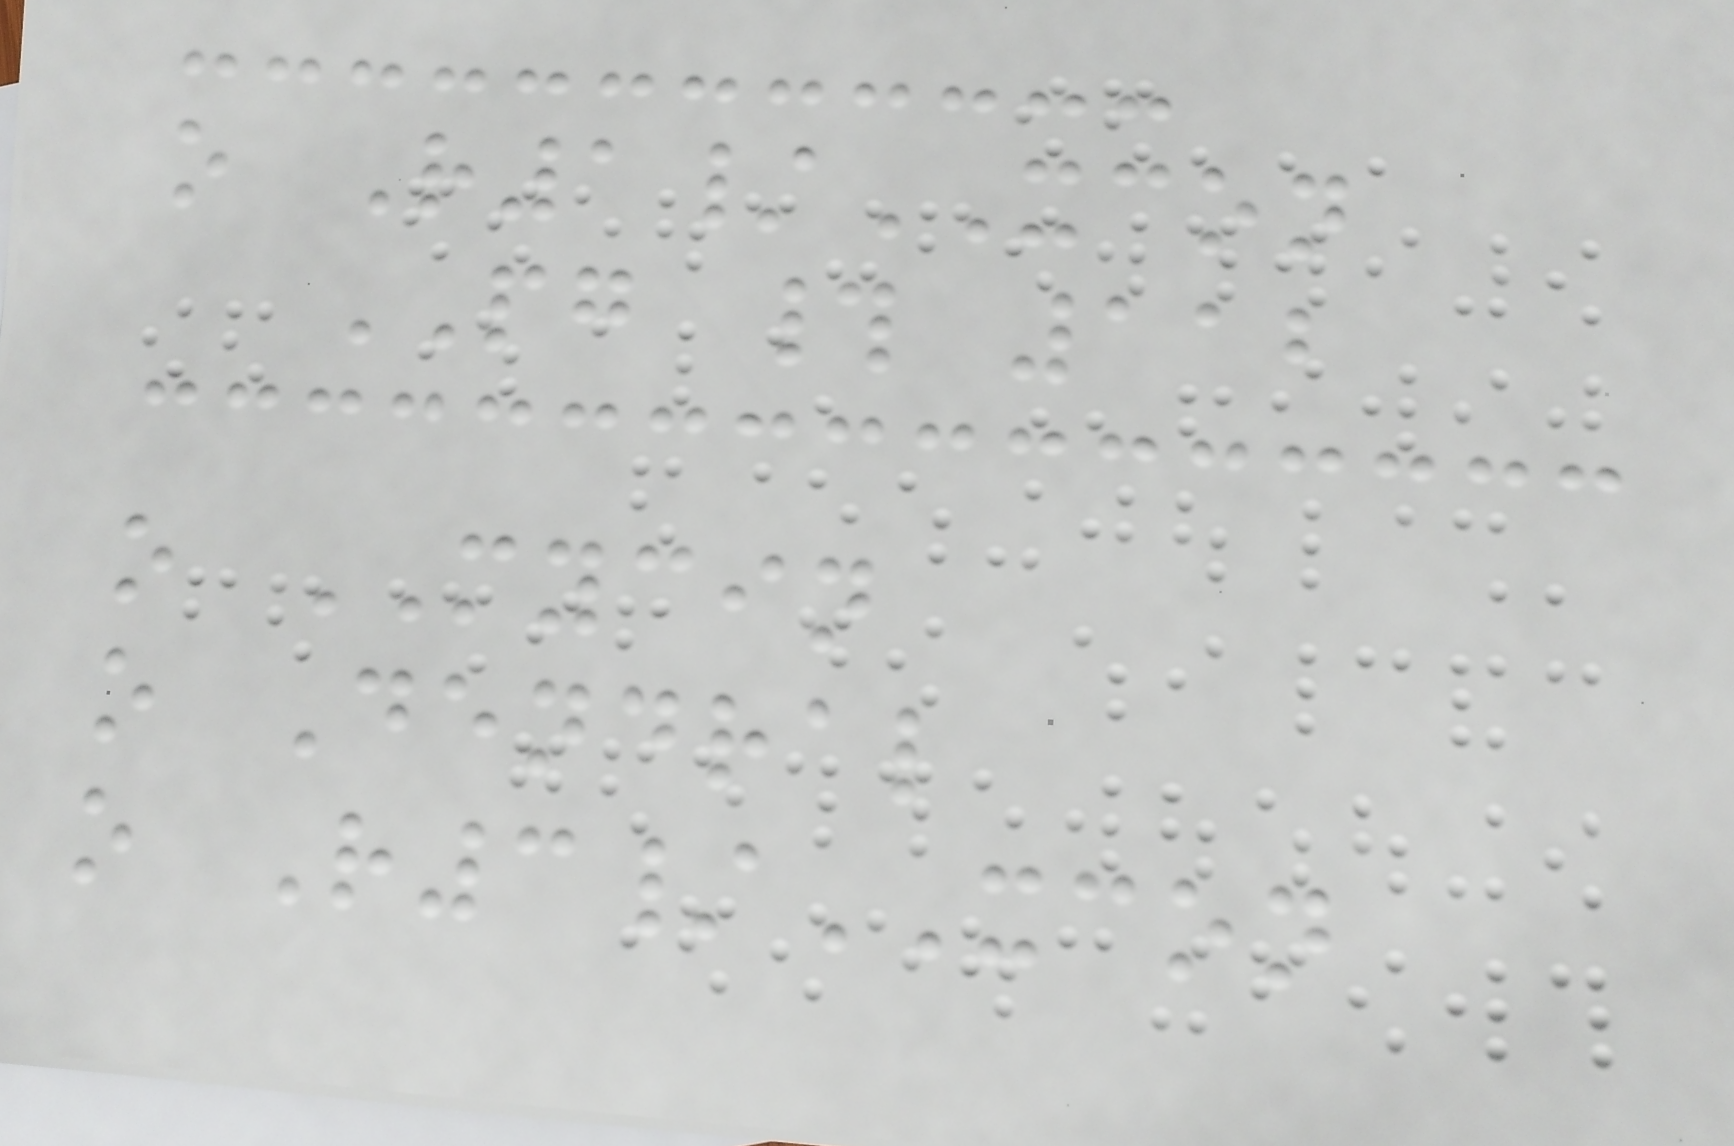o R1/XCON
PG # 112
o MYCIN
o Dendral
o R3/XCON
